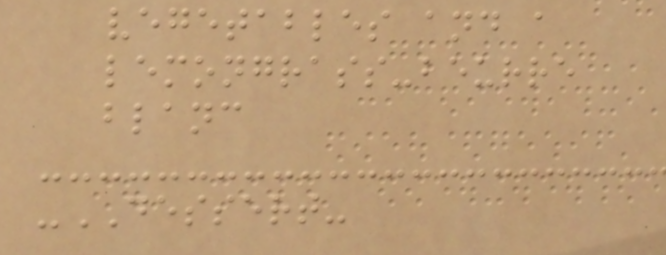vegetables and a
lemongrass-beurre
blanc
-DESSERT-
